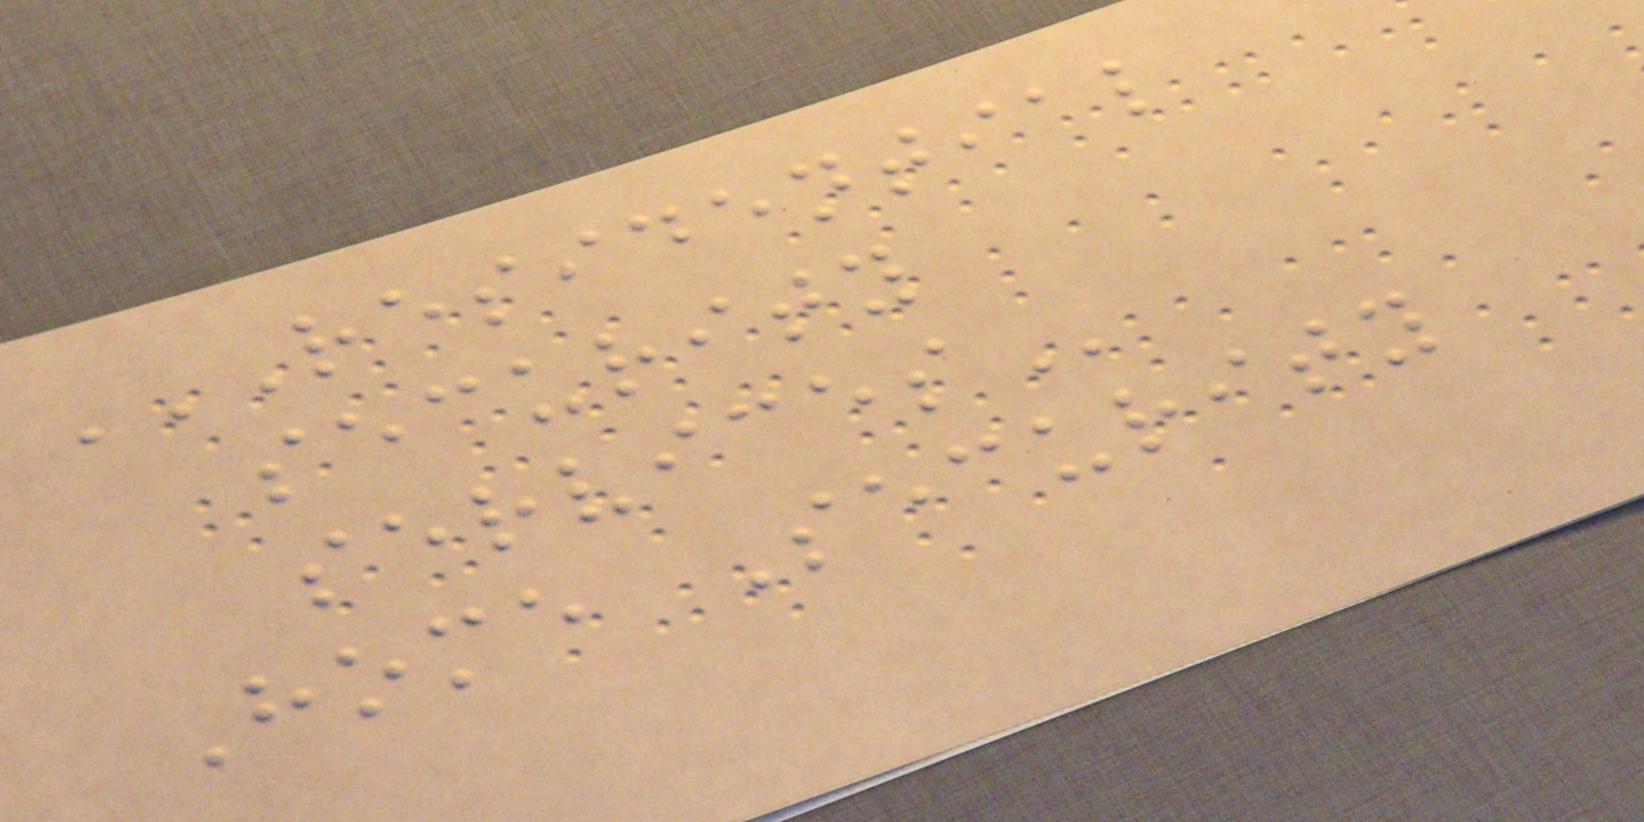RESIDENTIAL
SECURITY
SERVICES
Home Security
